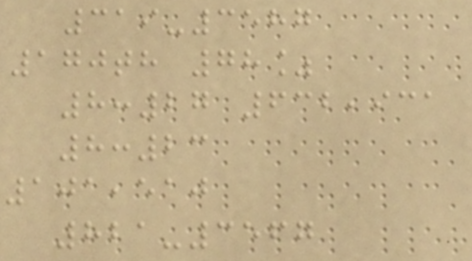319-3587
170th 78%
8:27 632,931
8:23
101,510
821-3567
